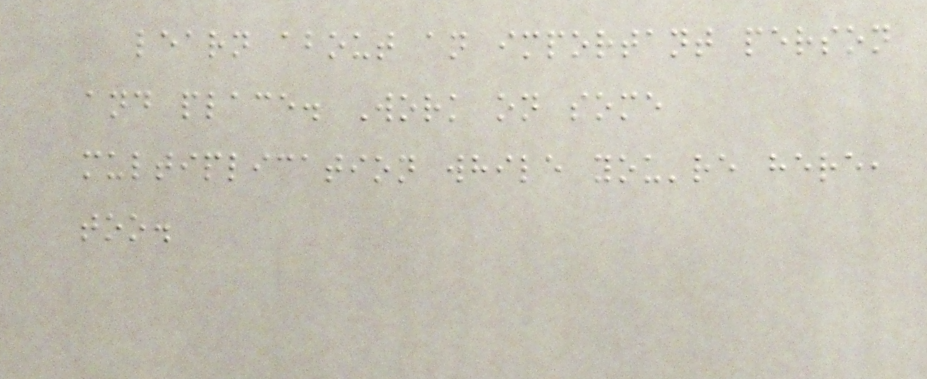learn about an important person
and place. Work on some
multiplication while you're here,
too.
